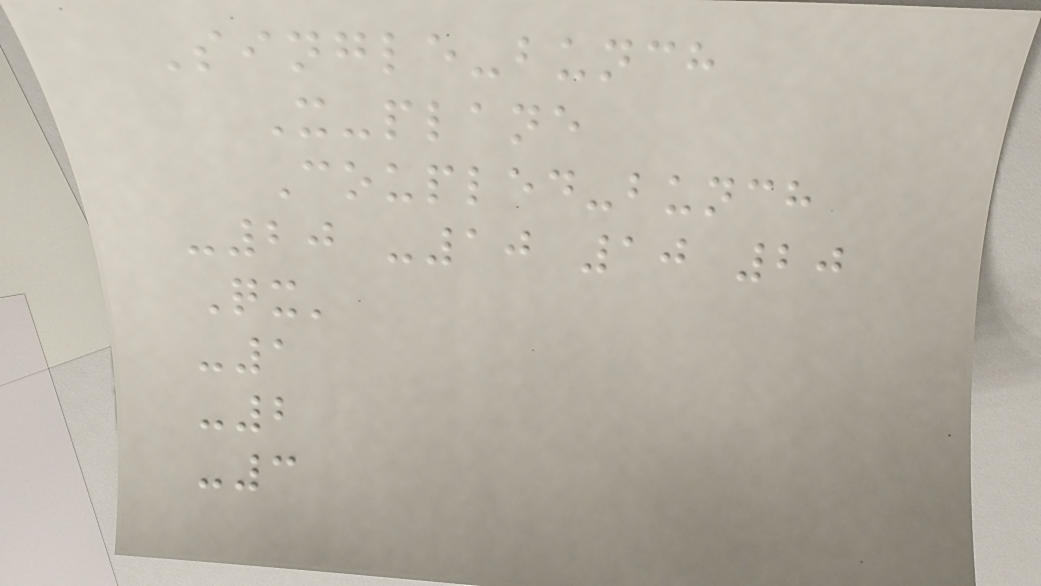Single-bunch
X-plane
Coupled-bunch
-20 -10 10 20
Qx'
-1
-2
-3
